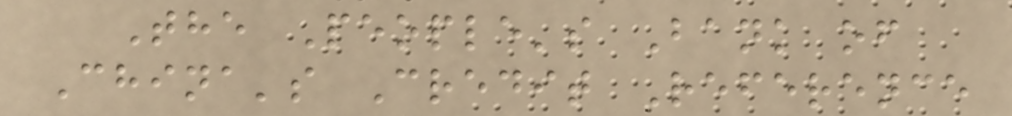The People's Bank of
China's Credit Reference
